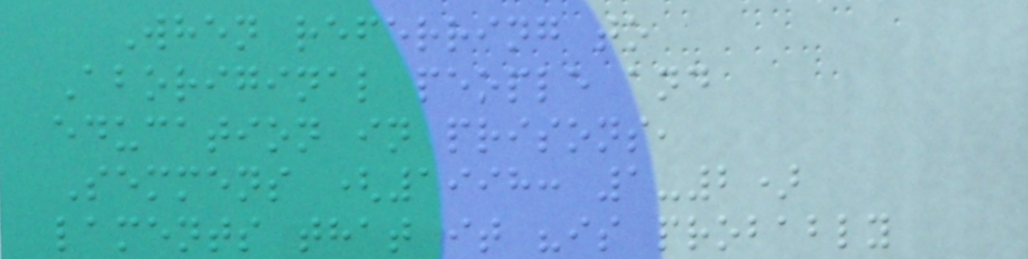When referring to
Aboriginal people and
education in prisons,
Semmens (1998: 1-2)
laments that it "is probably
